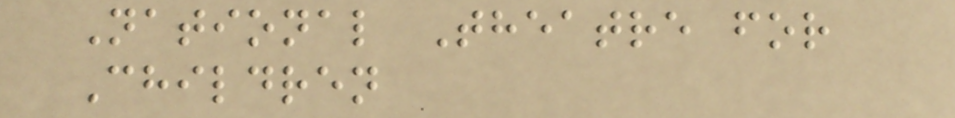National Theatre for
Children
